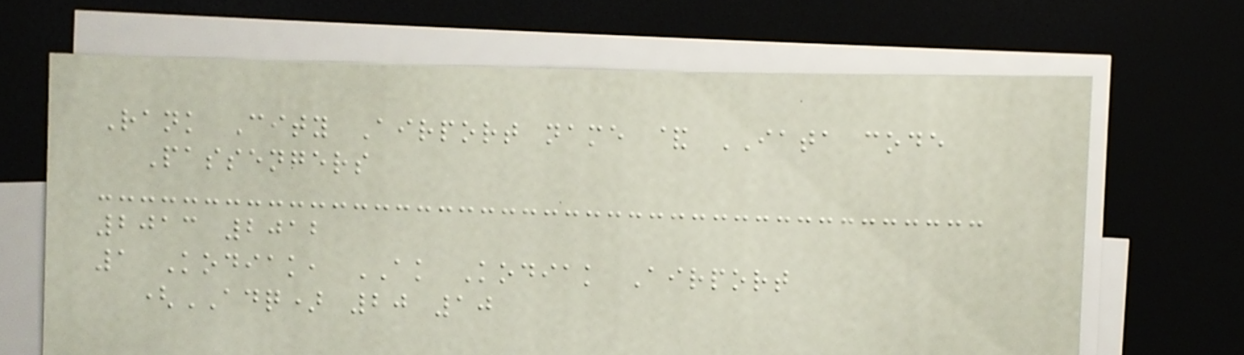Rank City Airport name & IATA code
Passengers
2013 2012
1 Kodiak, AK Kodiak Airport
(ADQ) 20 10
